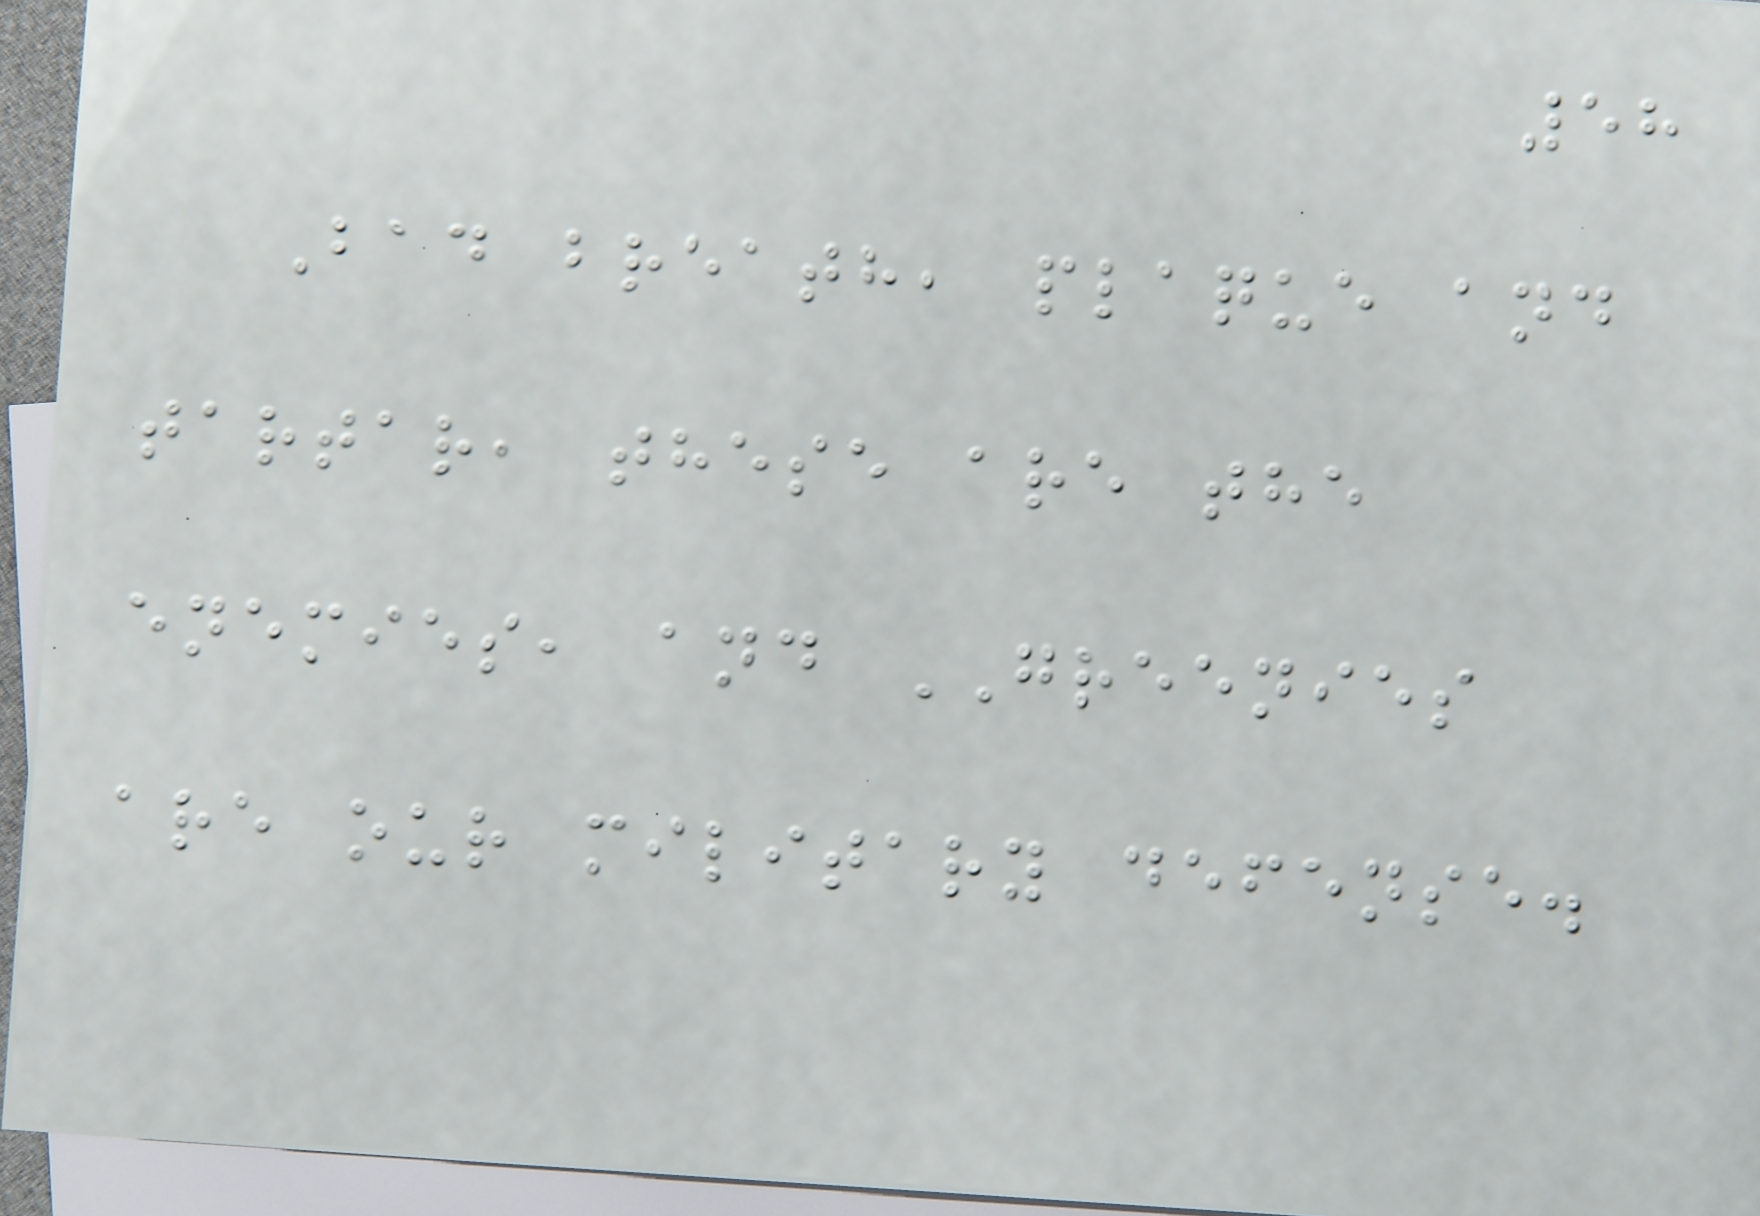58
Bad breath, plaque and
tartar, these are the
enemies, and GREENIES
are our military defense.
